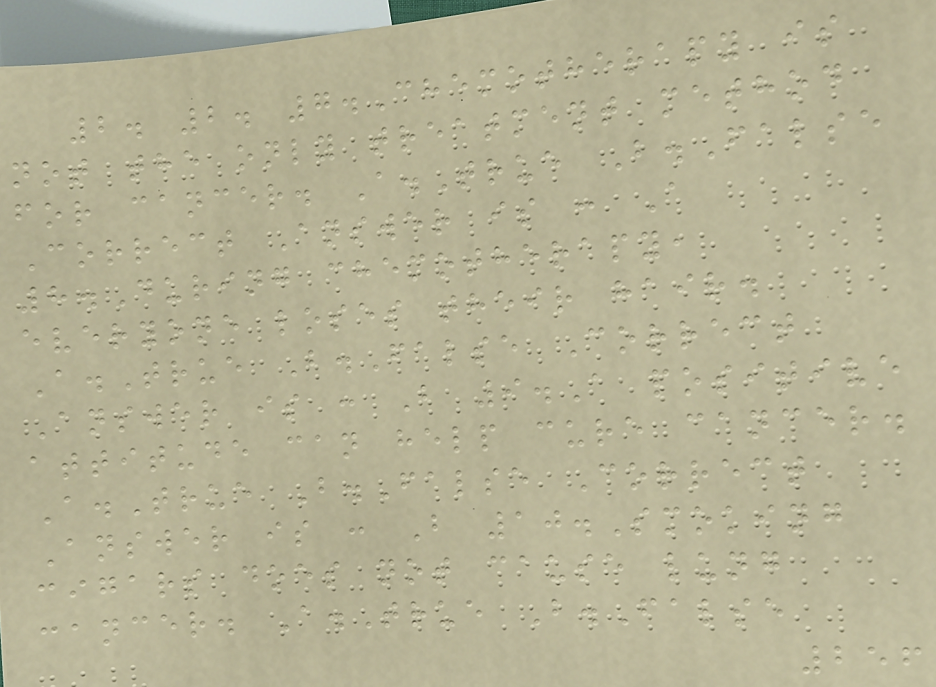2. 2. 7.Chemotherapy is
not the only treatment method
for cancer. A.True B.False
Correct Answer is : A
8.During chemotherapy,
everyone loses their hair.
A.True B.False Correct
Answer is : B 9.A positive
attitude can help cure cancer.
A.True B.False Correct
Answer is : B 10.Smoking
cigars does not cause lung
cancer. A.True B.False
256
